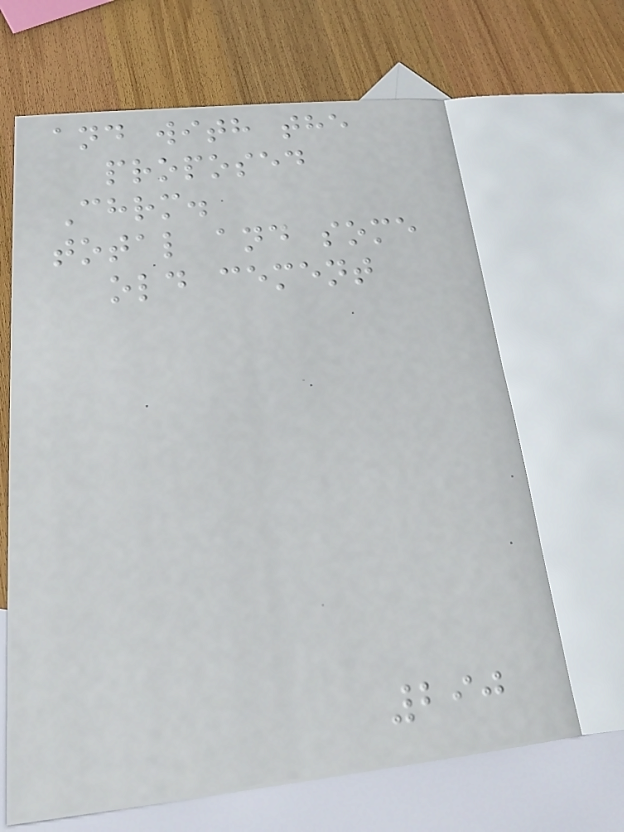and with the
proposed
Chrm.
total and some
old cement
290
